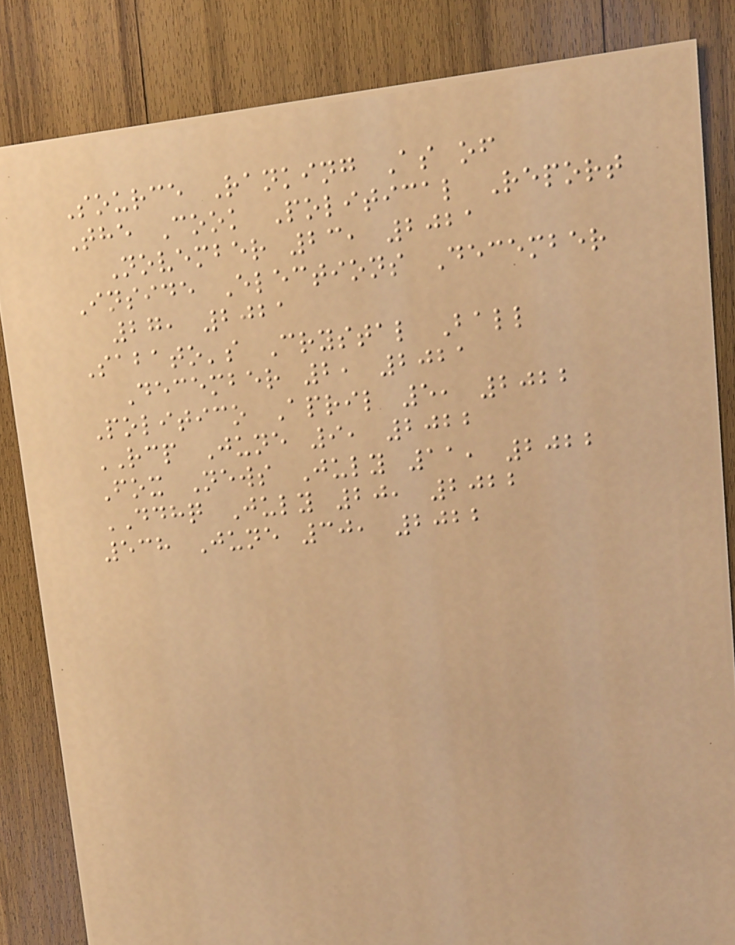Source Ranking As of
The Cook Political Report
November 23, 2021
Inside Elections December
27, 2021
Sabato's Crystal Ball
December 2, 2021
Politico April 5, 2022
RCP June 9, 2022
Fox News July 11, 2022
DDHQ July 20, 2022
538 June 30, 2022
